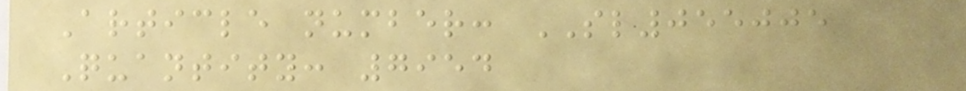Article number: SL055005
Quantity: 7954
